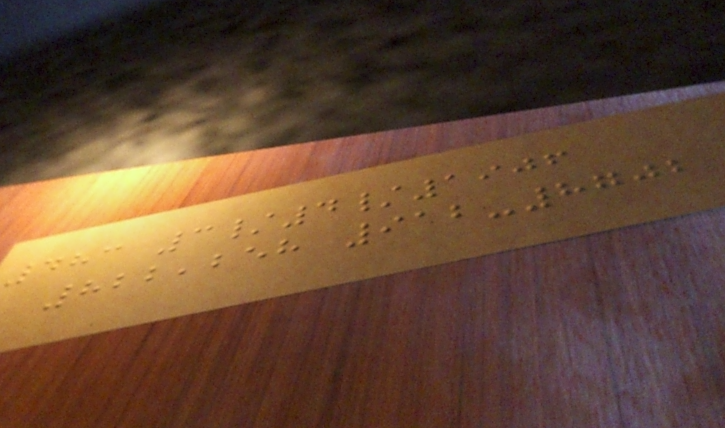483 3/4/1906
822,258 912-8702
